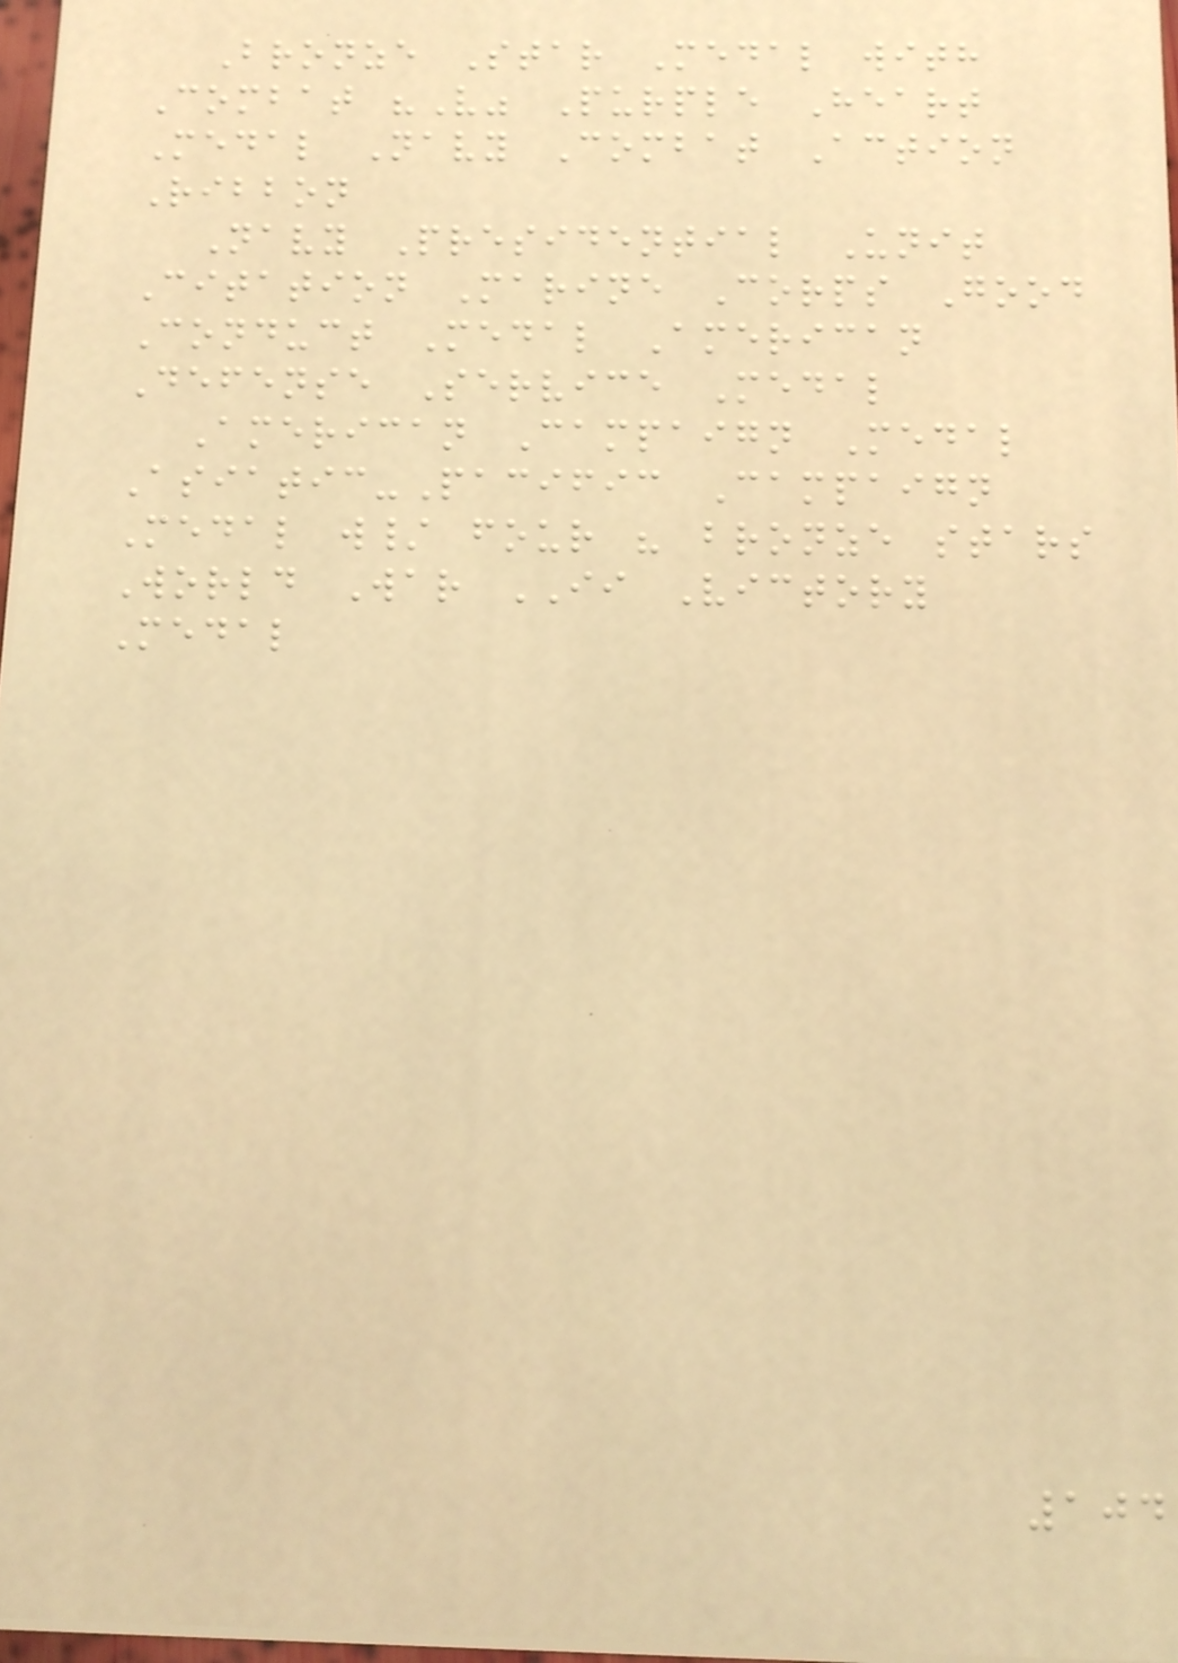Bronze Star Medal with
Combat "V" Purple Heart
Medal Navy Combat Action
Ribbon
Navy Presidential Unit
Citation Marine Corps Good
Conduct Medal American
Defense Service Medal
American Campaign Medal
Asiatic-Pacific Campaign
Medal w/ four " bronze stars
World War II Victory
Medal
104
